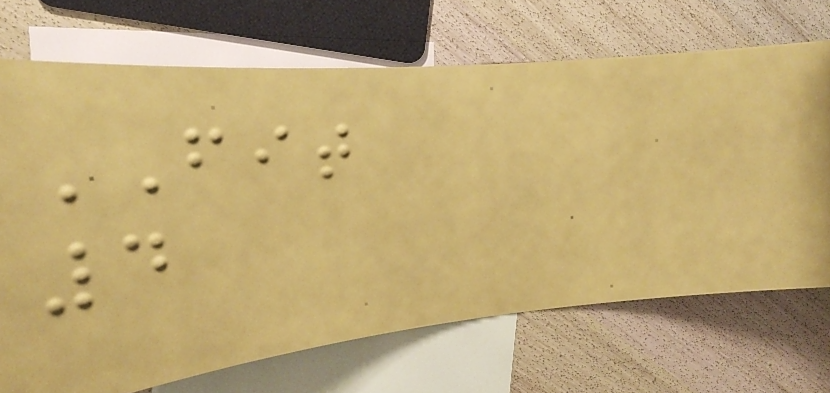FIT
4
